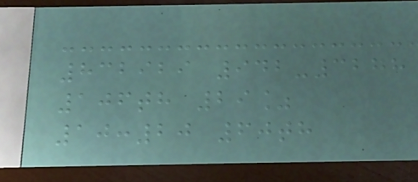832929 942-3278
106th 29%
10:20 60th
